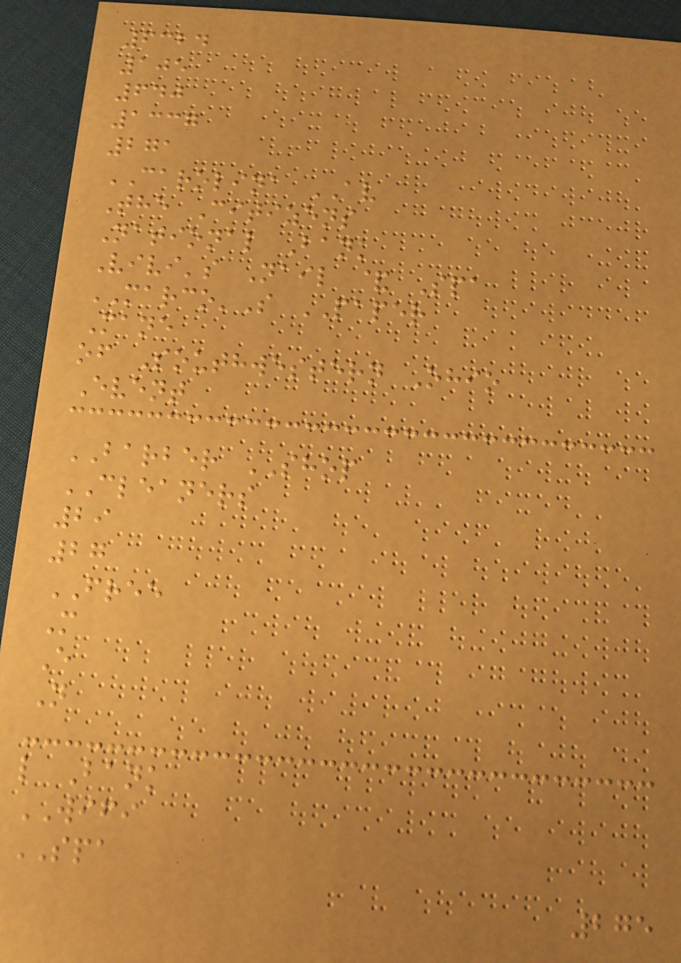6324
105
640
1337
271
CAROLINA AV
The Citizens
National Bank
Vivi's Nail & Spa
MARCO'S PAPER
Mane
of Southwestern Ohio
Event
BARBER SHOP
CLEANERS
29
27
FREE
M
E
N
l Bank
WIFI
SPA
275
